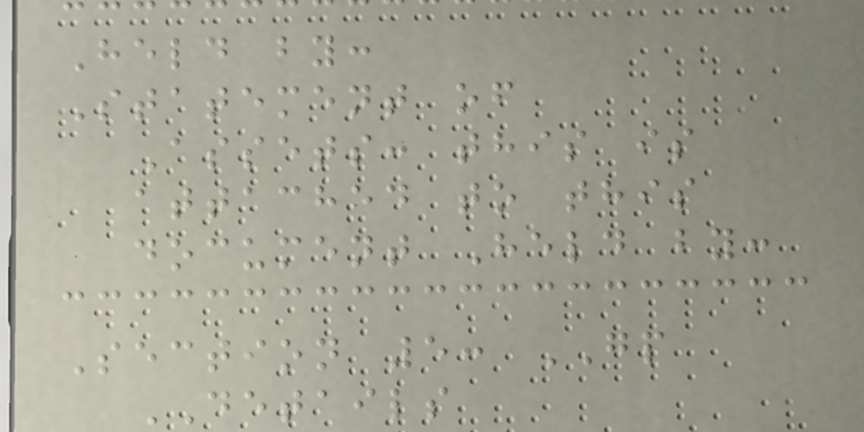Held by:
Statement of
Assets: this is
attached to this
document Held by:
Section 5: GP
DETAILS
